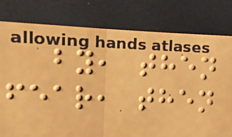by, then
fear, then
